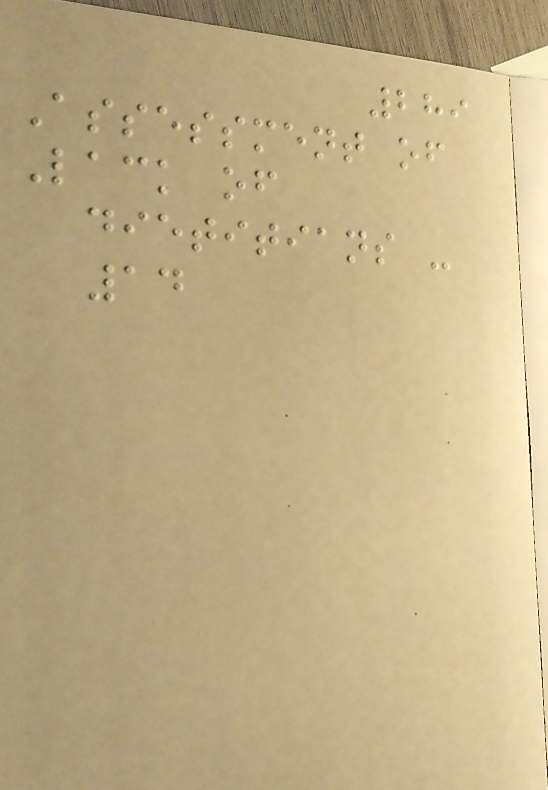289
Assessment of
Lack of
dietitians -
14
